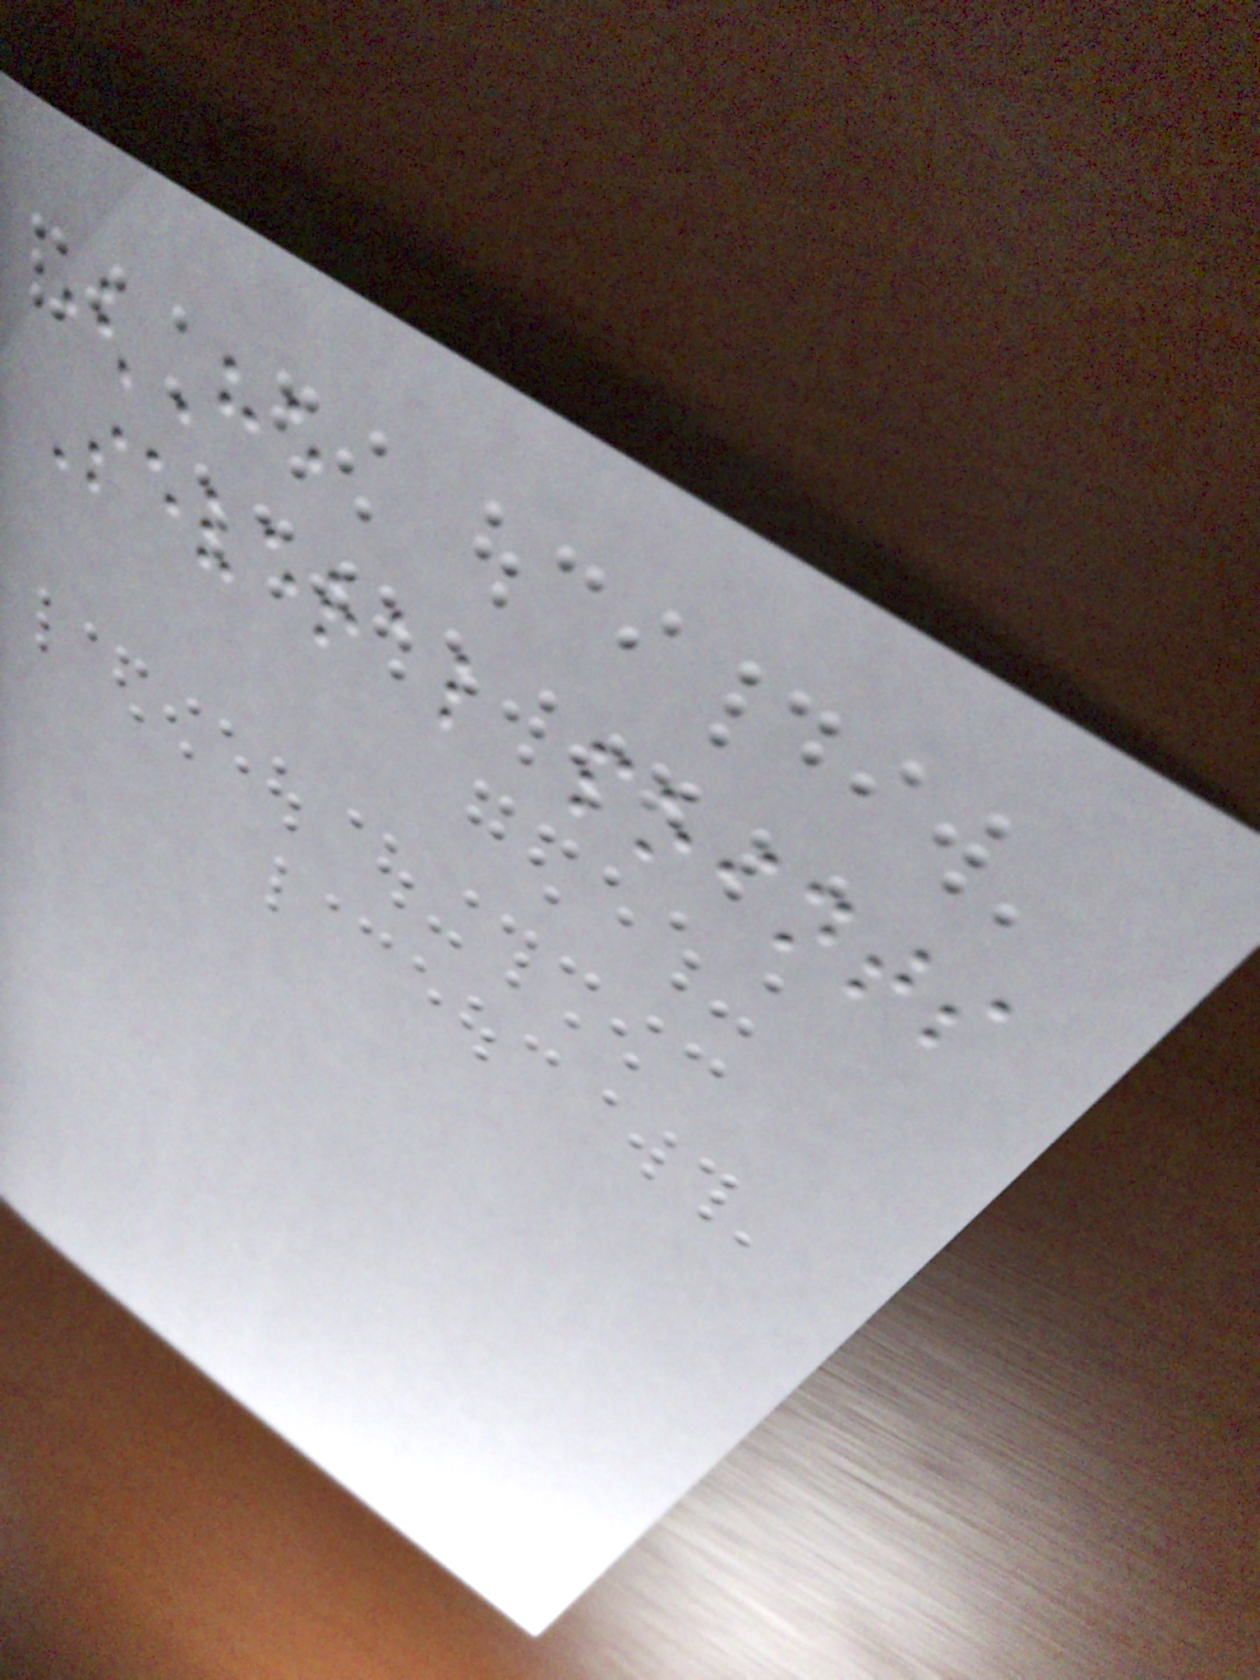(He
Several points
